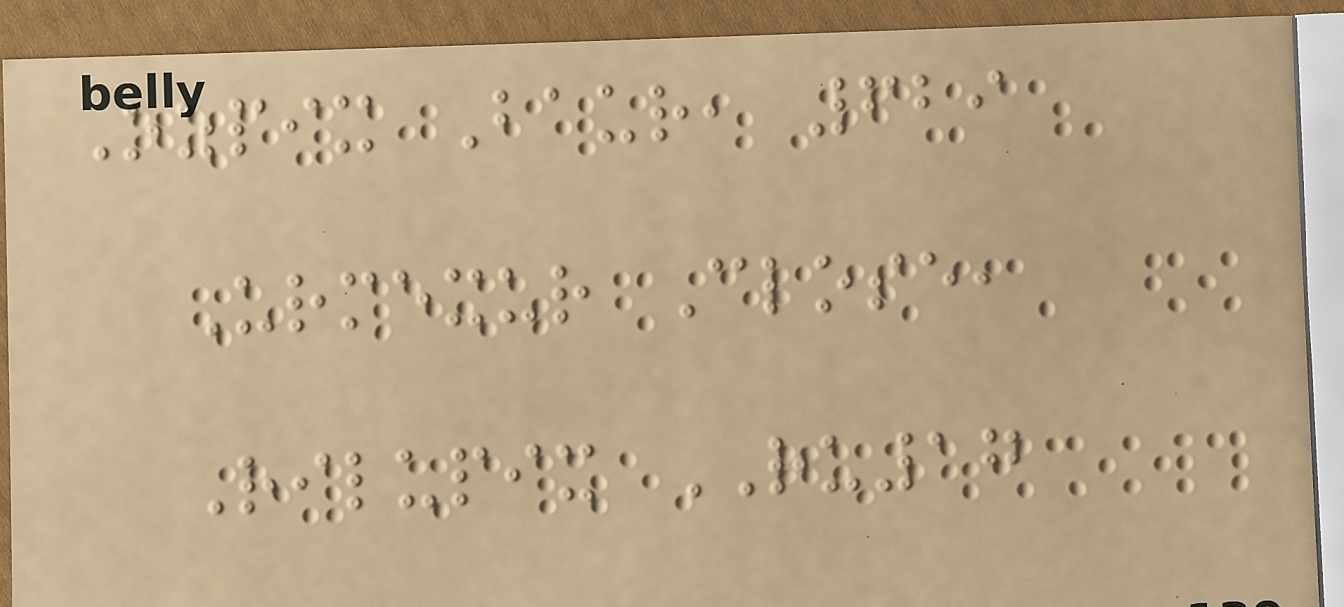Ozpix Baur, 629
Urmexur Close,
Rilupix RU17
